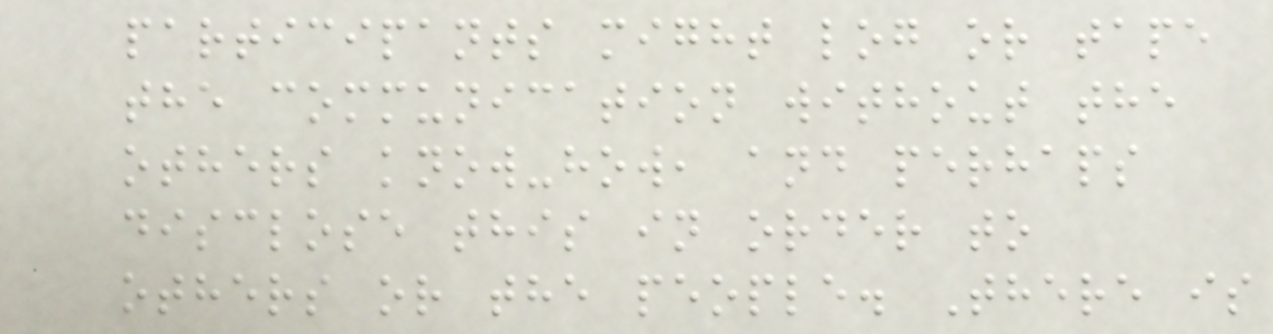participants might log or tape
the communication without the
others know-how, and perhaps
disclose this in order to
others or the people. There is
